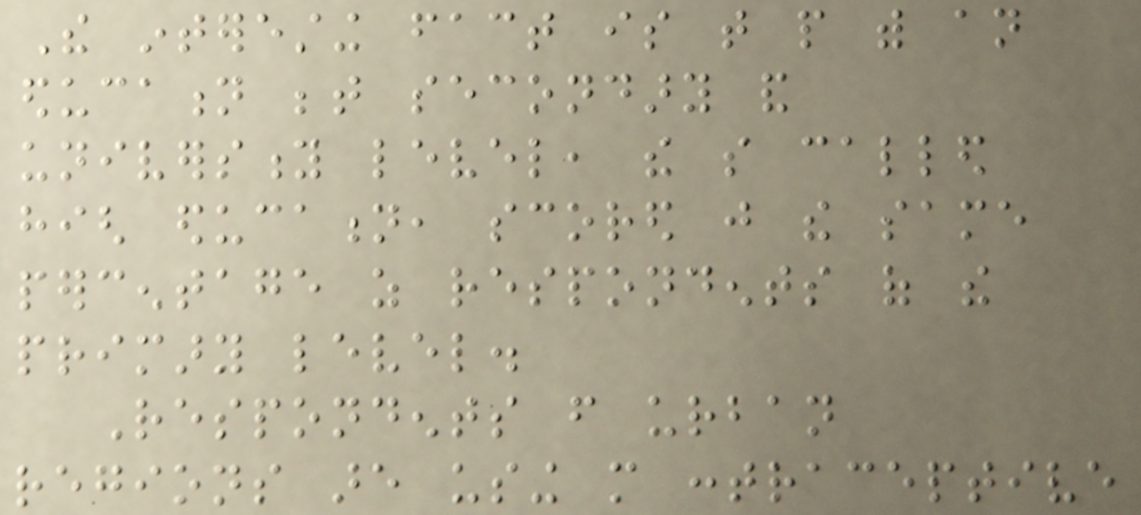The interesting fact is that people with an
education between secondary and
university level, the so called
high education, scored just the same
percentage as respondents of the
primary level.
Respondents from urban
regions are using more contraceptive
